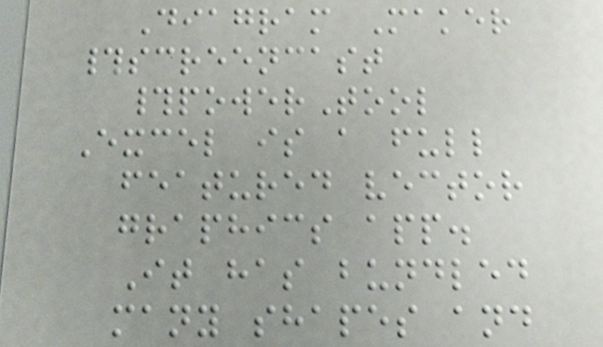Diagram Maker
#screencast
#powerTool
Excel is a full
featured vector
graphics app.
It has bundled
many shapes and
